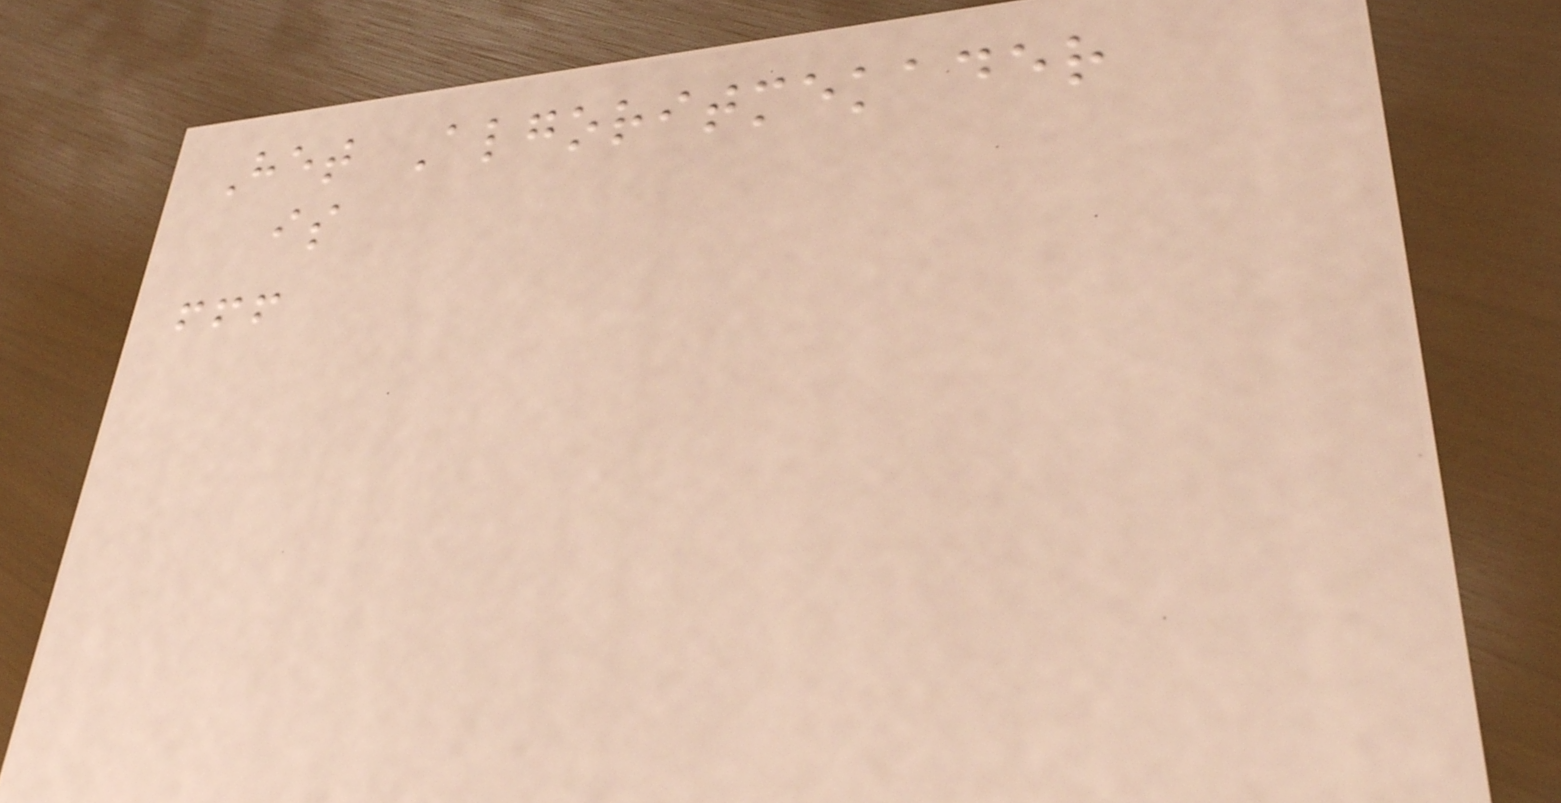Het Algoritmekader
is
!!!
